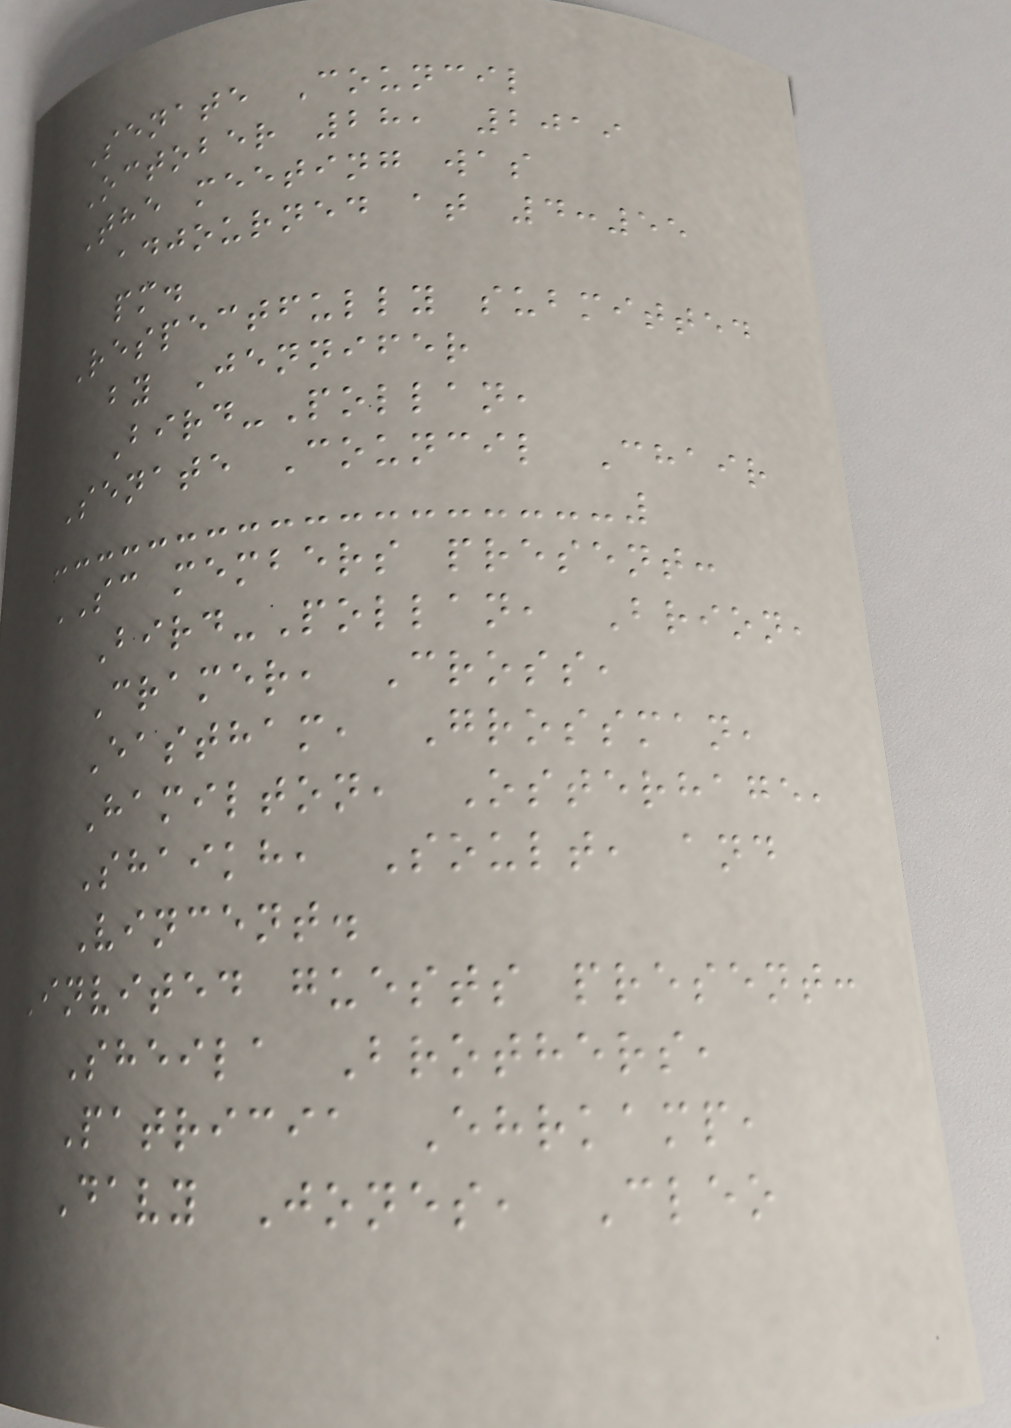Senate Council
October 28, 2019
The meeting was
adjourned at 4:55
pm.
Respectfully submitted
by Jennifer
Bird-Pollan,
Senate Council Chair
SC members present:
Bird-Pollan, Brion,
Cramer, Cross,
Eastham, Grossman,
Hamilton, Osterhage,
Shaikh, Soult, and
Vincent.
Invited guests present:
Sheila Brothers,
Patricia Ehrkamp,
Davy Jones, Cleo
